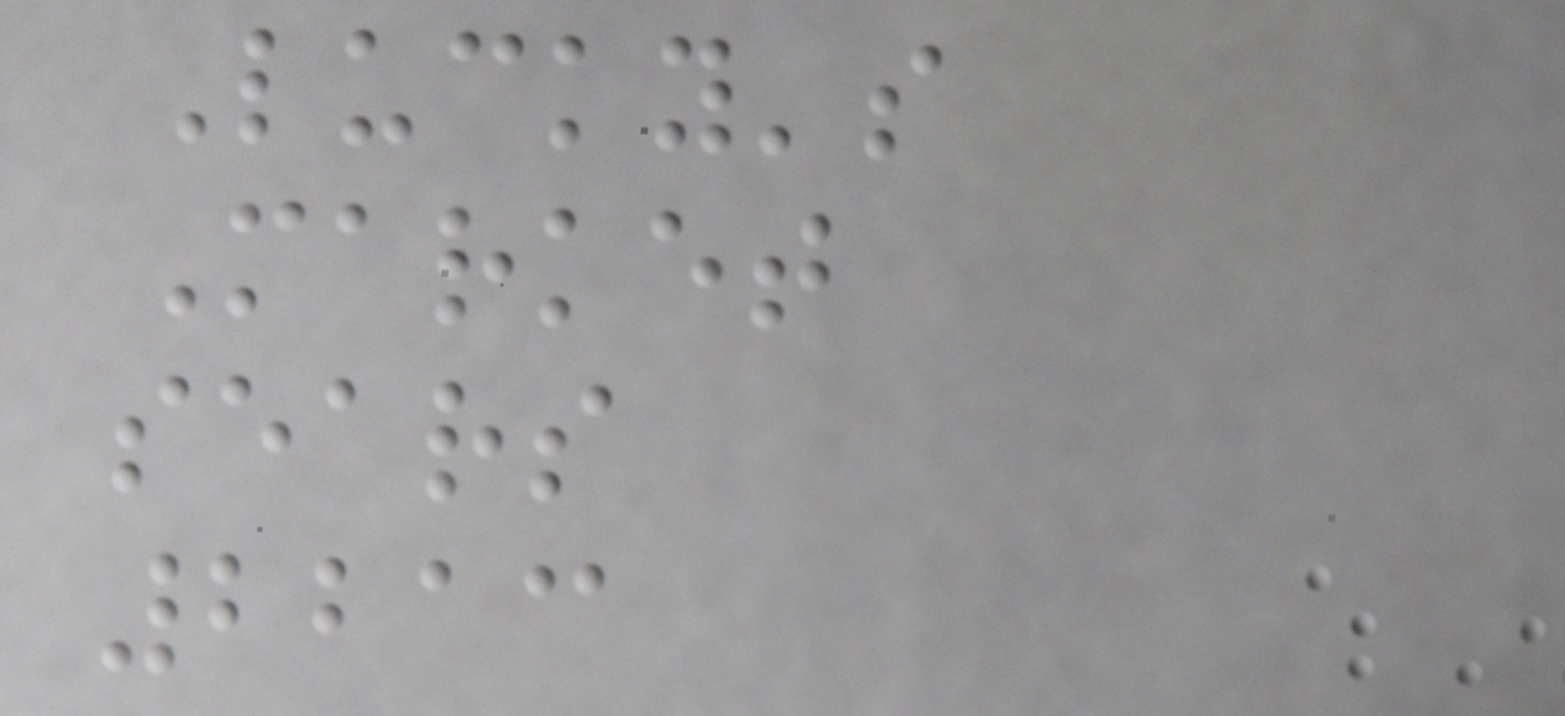Lucky's
Market
sears
2213
